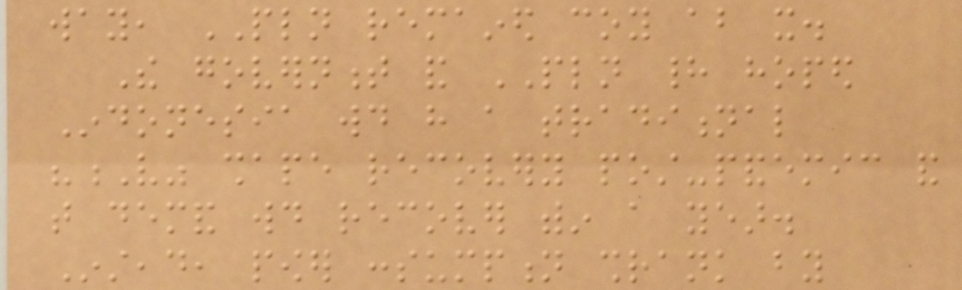way, PLN remained coy about it.
The government and PLN had hoped
Indonesia would have a traditional
"V" shape recovery post-pandemic and
that demand would recover within a year.
Instead, power consumption shrank by
